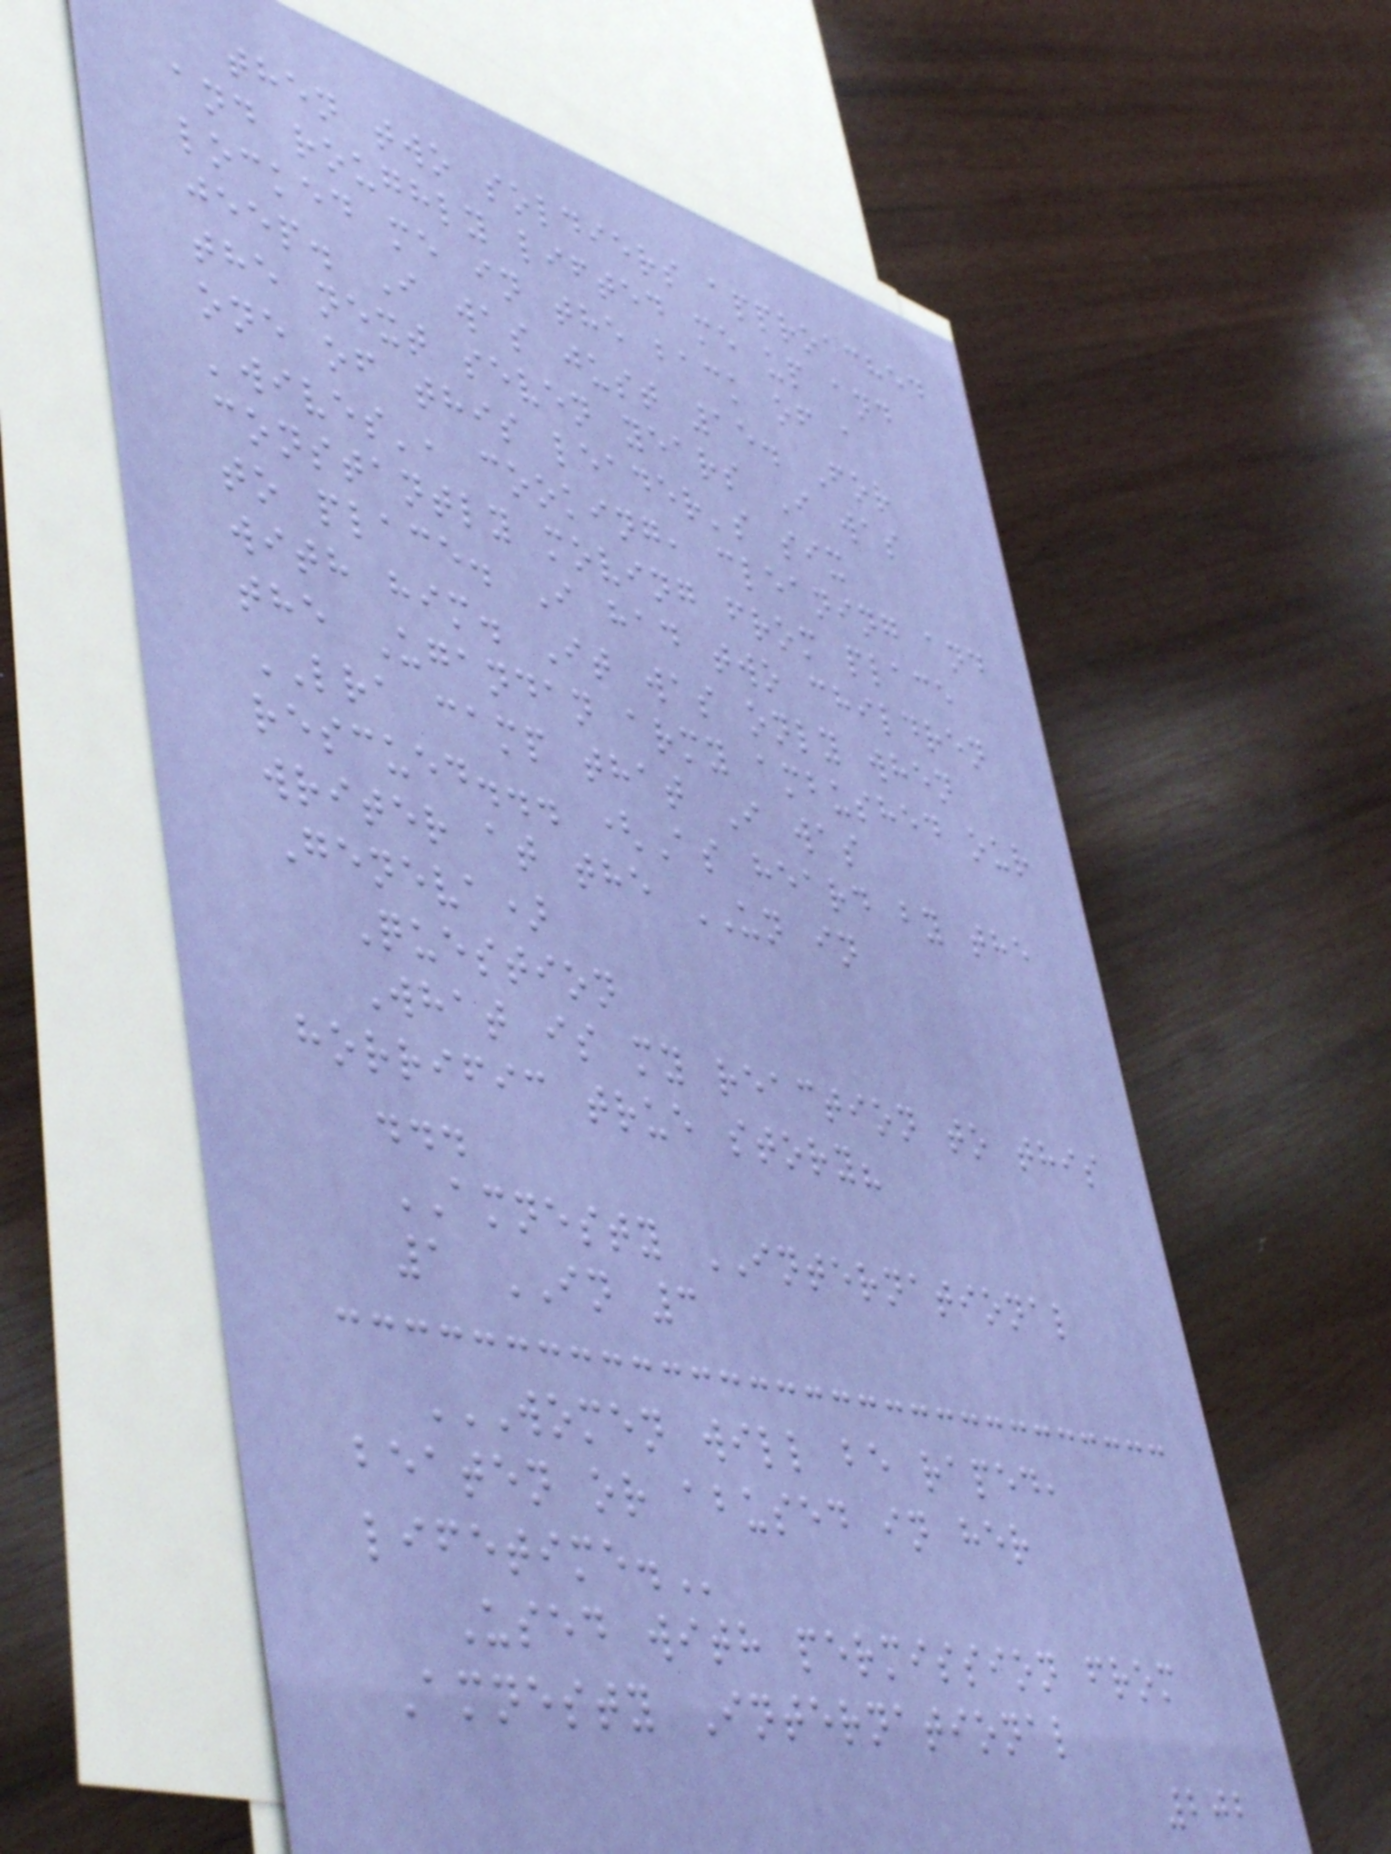then two soldiers approached
and roughly lifted me up and
locked me in the back of a
jeep. I was just 15. For
the next seven years I was
one of this leader's six
'wives', cooking, cleaning and
constantly moving from place
to place. I had two children
with him. It was only when
the Ugandan army ambushed our
LRA camp that I was
rescued... (As heard by the
writer at the UN in
Geneva)
Question
What is my reaction to this
horrific true story?
...
AMNESTY INTERNATIONAL
1 IN 3
WOMEN WILL BE RAPED,
BEATEN OR ABUSED IN HER
LIFETIME.
Used with permission from
Amnesty International
202
